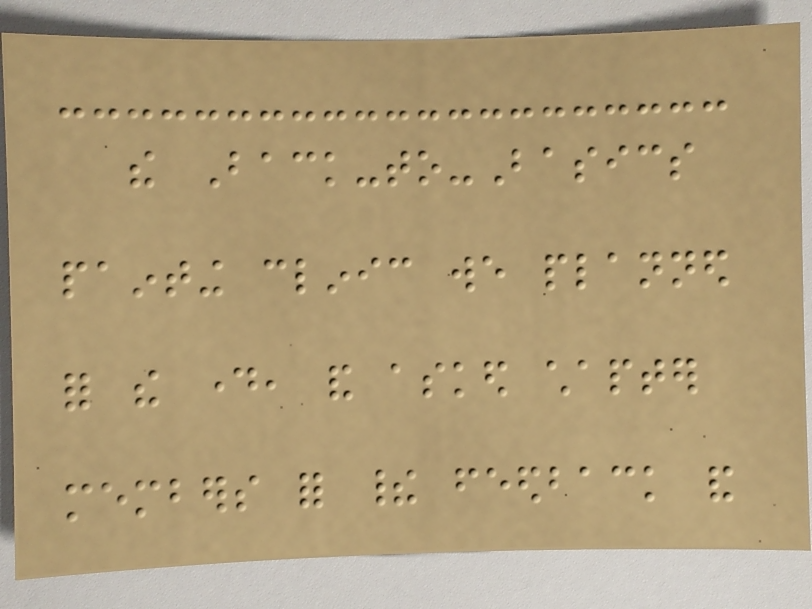the Back-to-Basics
painting clinic we planned
for the day, and asked chapter
members for their feedback and
